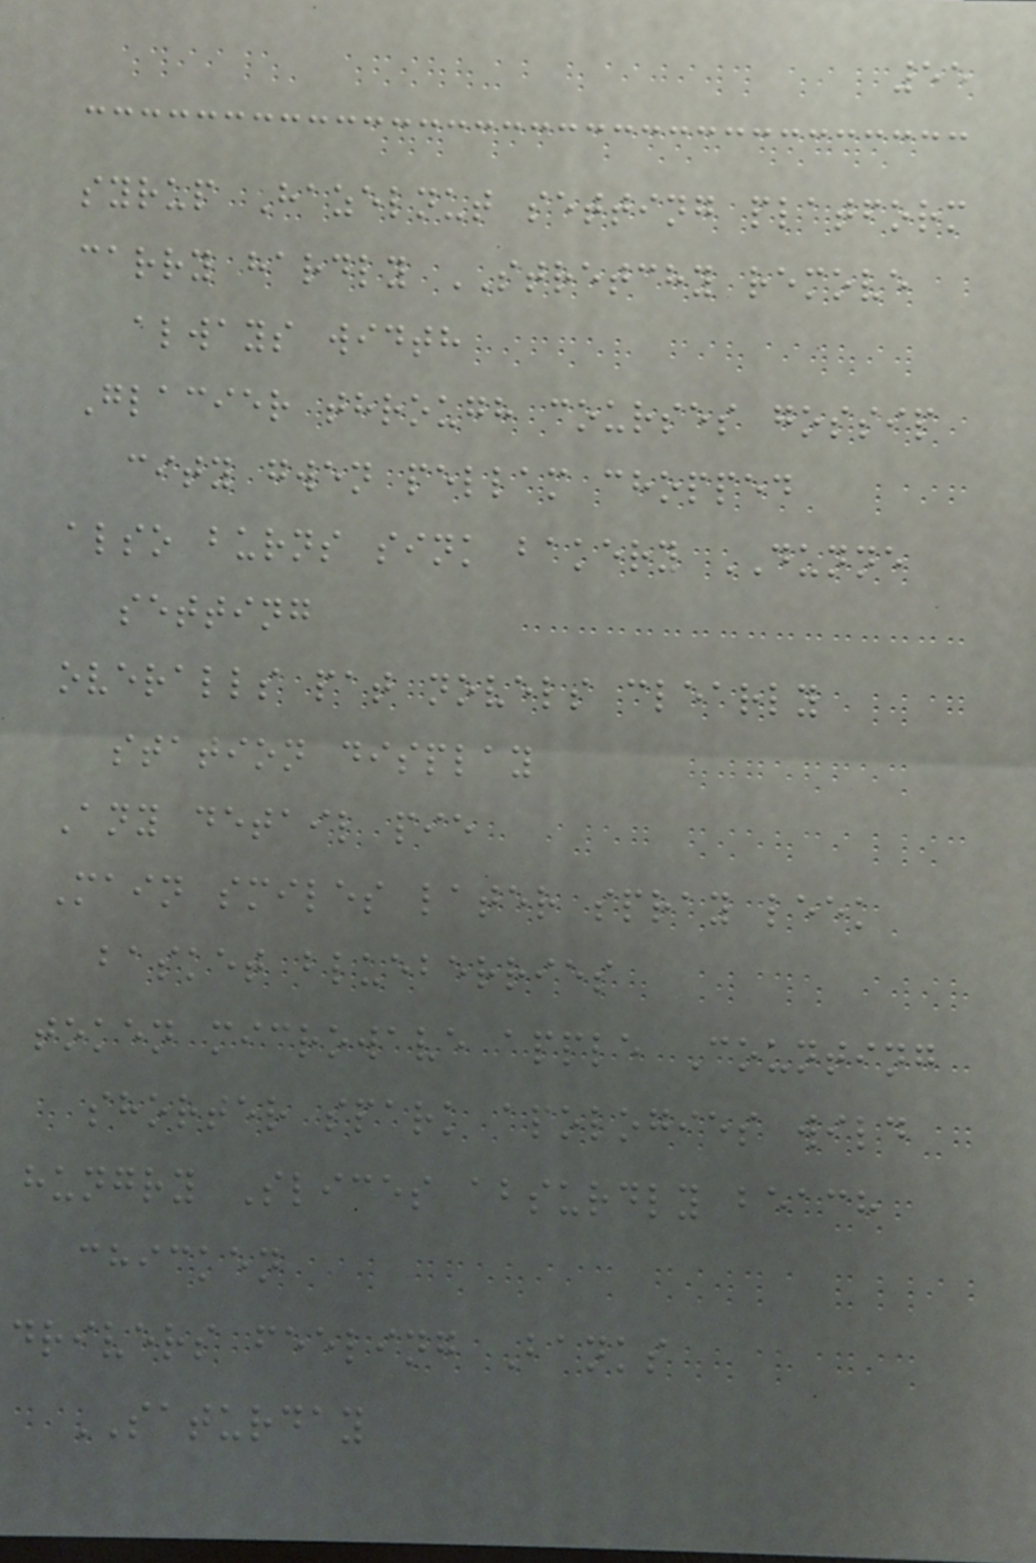55
syrup Hazelnut setting platform
carry hardly STRETCHY remove
always width
Glacier through courses gossip
city gwen pellam chopped
also burns sink bakery DUNNE
setting
overalls pat novels clearly
station display
Any detail pie
Main smiles later spray leek
basket blueberries
token microwave apple Counting
shorter spark apologies wild
hungry Slices absurdly beach
chicken
drivers feeling Banks
SATURDAY
